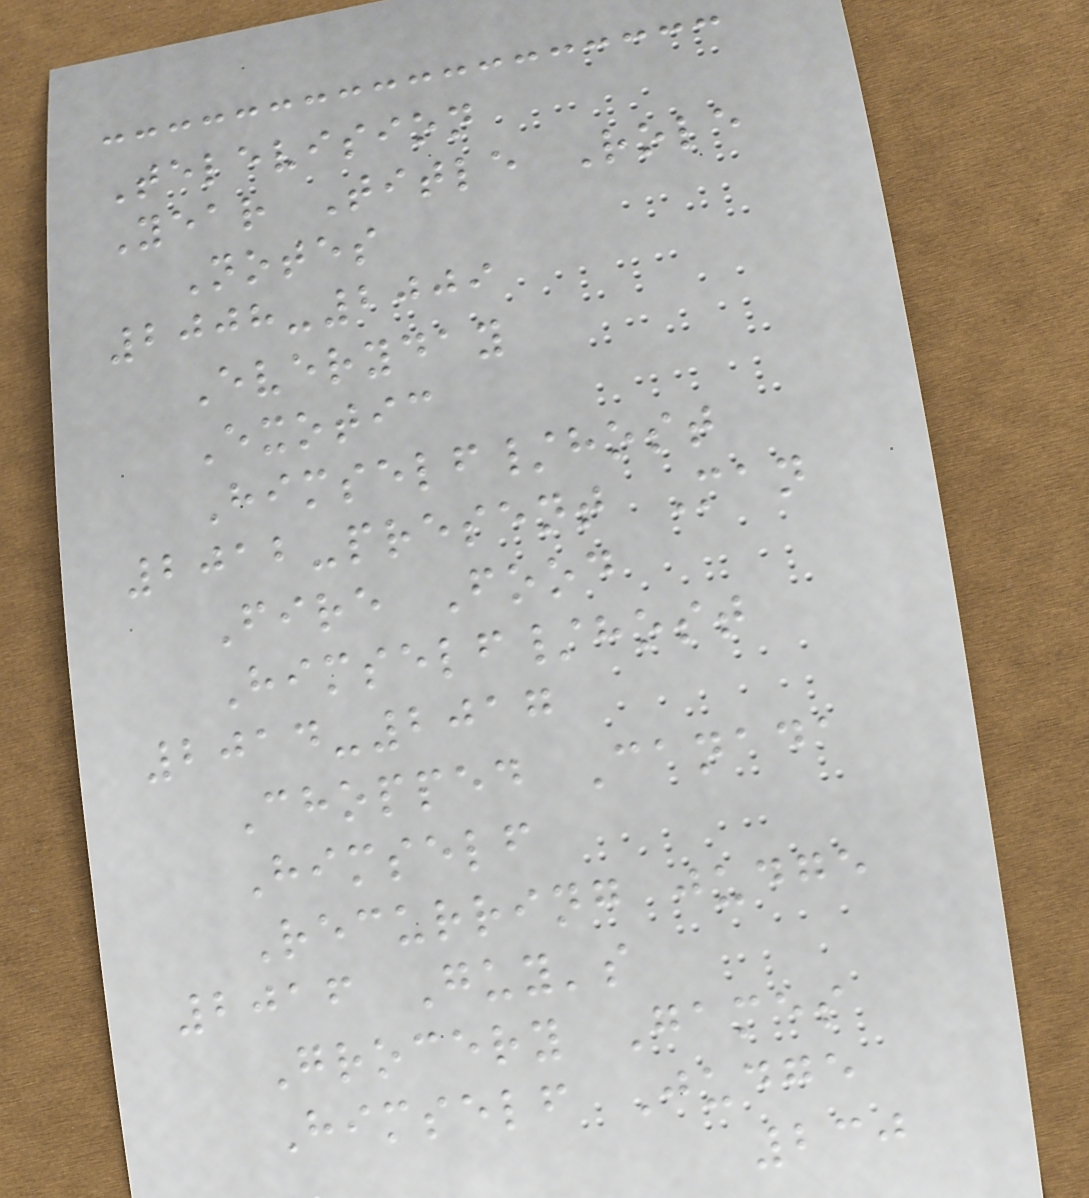Television
Year Title Role
Notes
2008-2009
Everyday
Exotic
Himself/host
2012-present Man
Fire Food
Himself/host
2014-2017
Chopped Canada
Himself
Recurring judge
2016 Guy's
Grocery Games
Himself Judge
230
